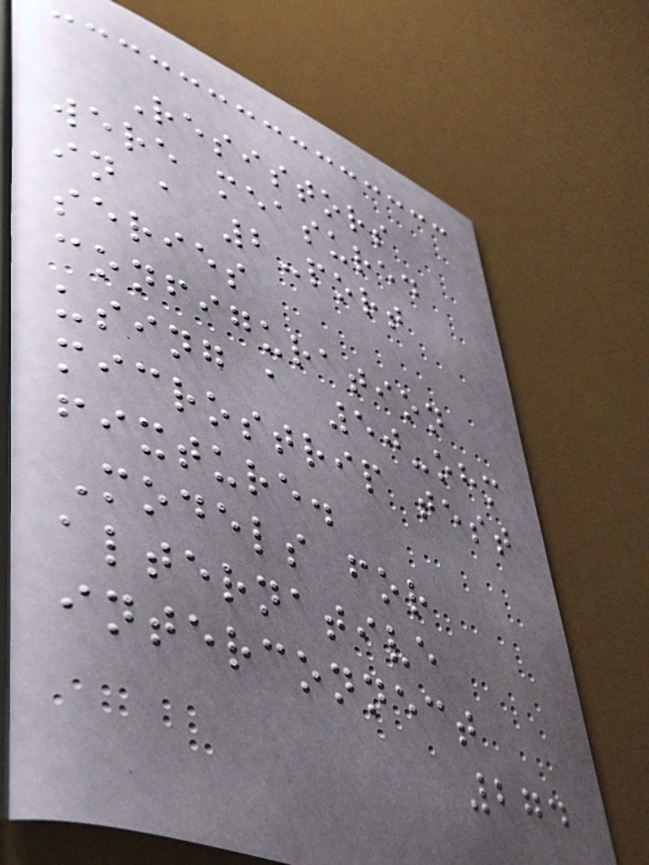Resistors
were measured
in a 2-port
series
configuration
using a 50-ohm
microstrip test
fixture.
Models for
alternative
interconnect
274
